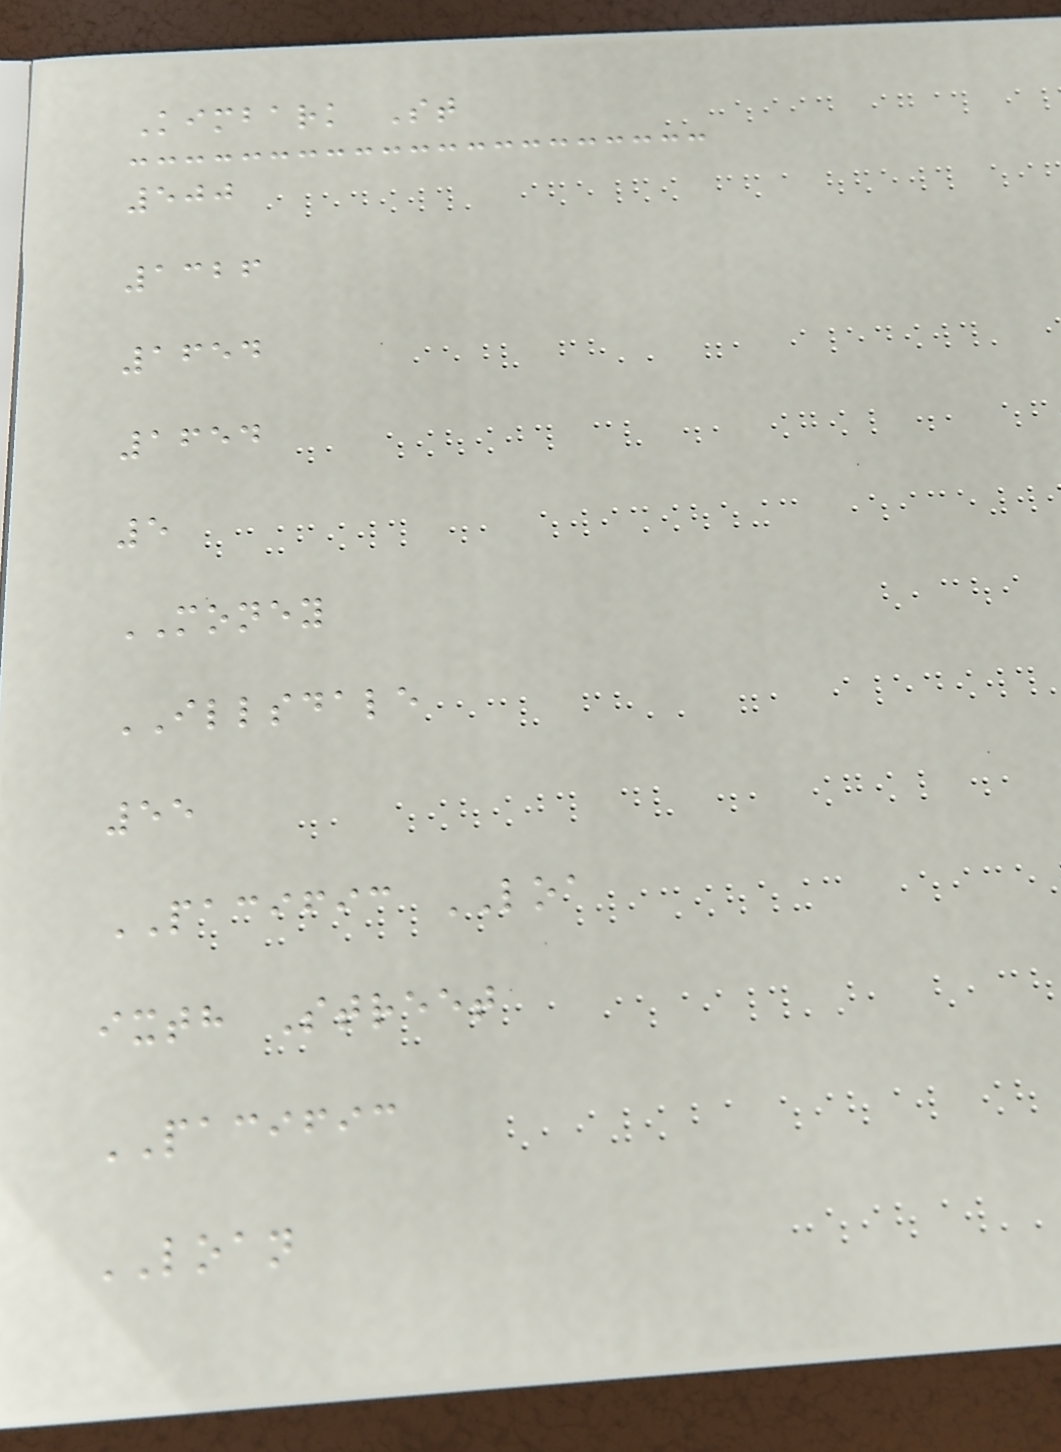Kimbark St
500
1326
1654
1654
5
MONEY
ILLSDALE
55
PACIFIC LOA
ixth Street
PACIFIC
LOAN
